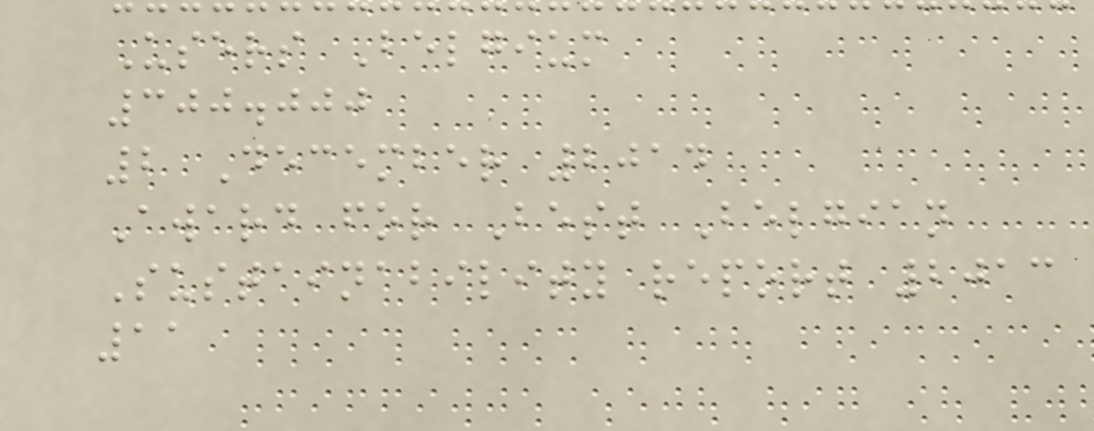Users Belgium
300.000
2 December 2014
Award for Best Belgian
Sustainability report 2013
11
